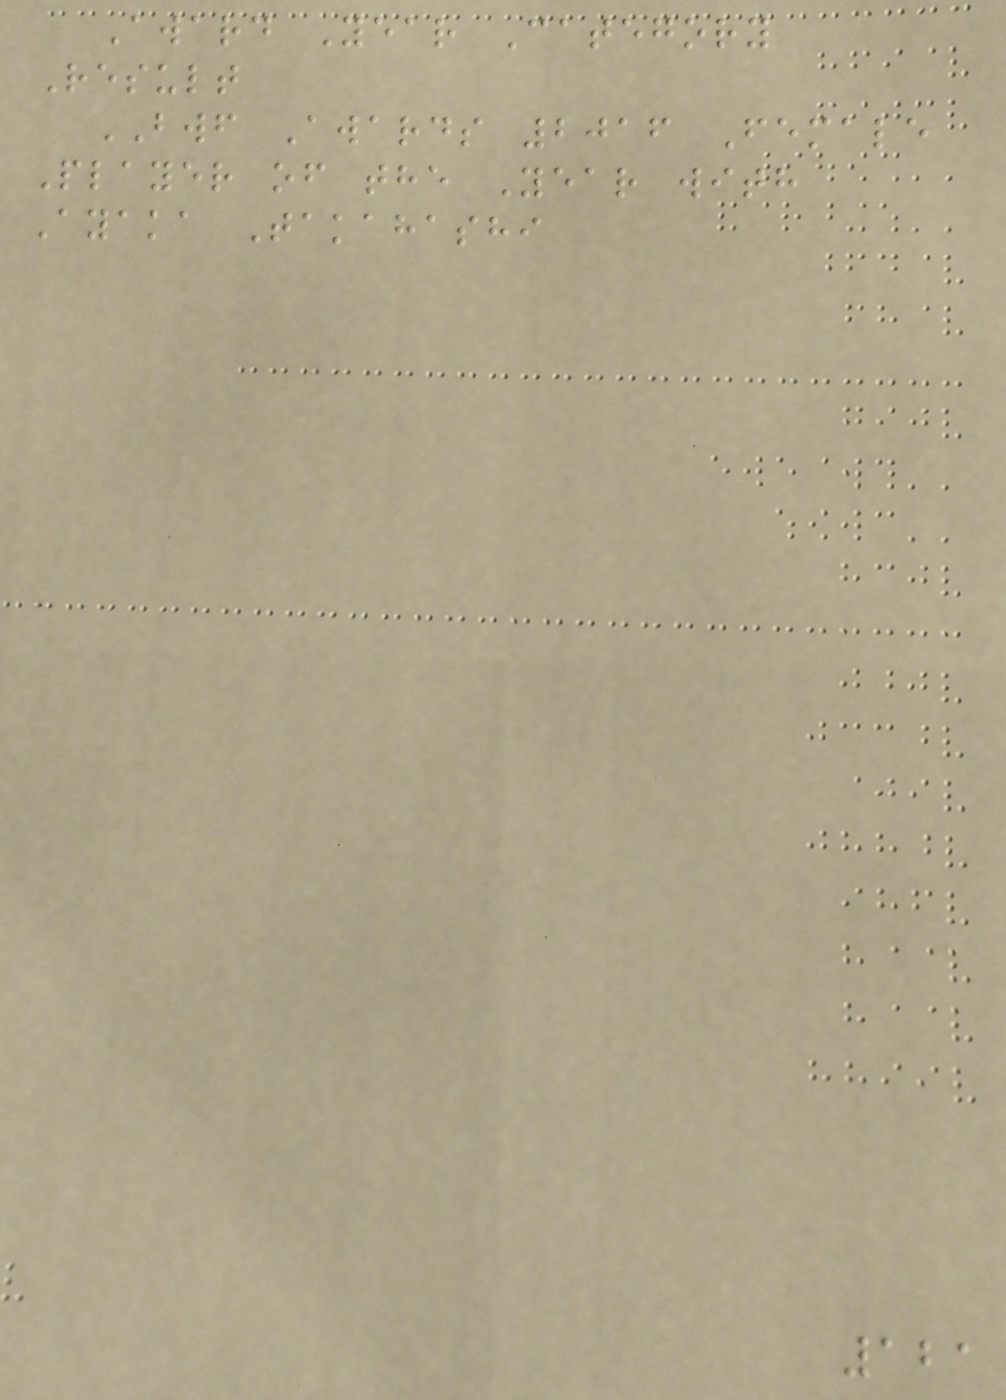Award Year Category
Result
BWF Awards 2016 Female
Player of the Year with
Ayaka Takahashi
121
